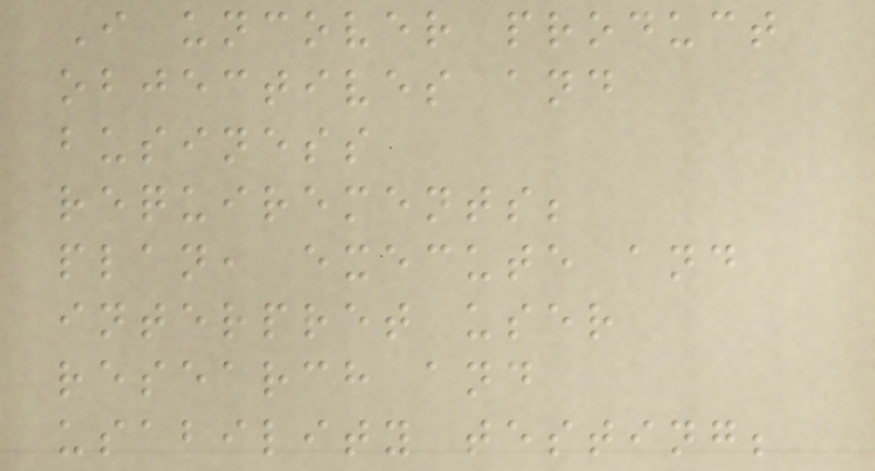I uncover product
objectives and
business
requirements;
plan, execute and
interpret user
research and
usability testing;
